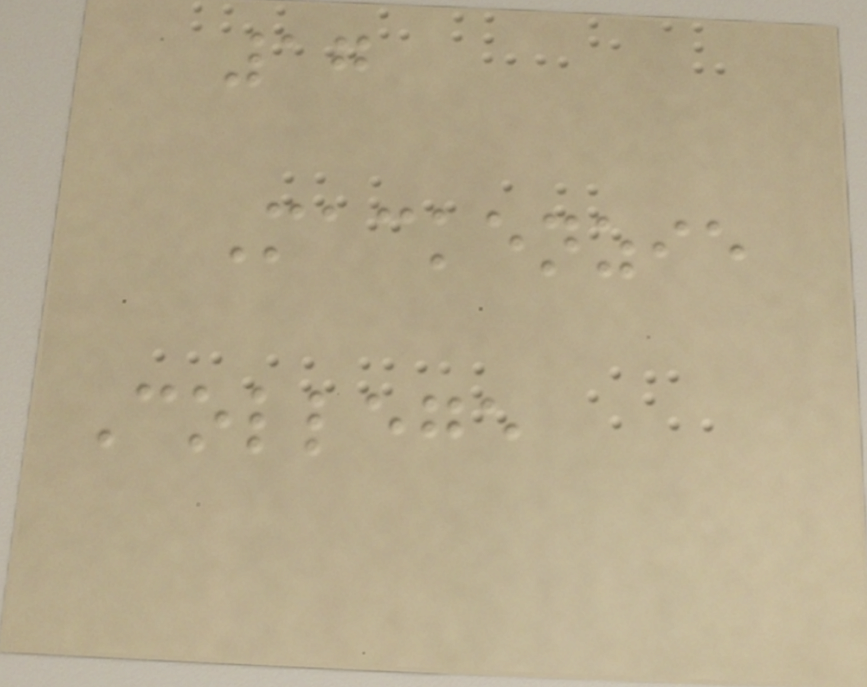17
Mackenzie
College
